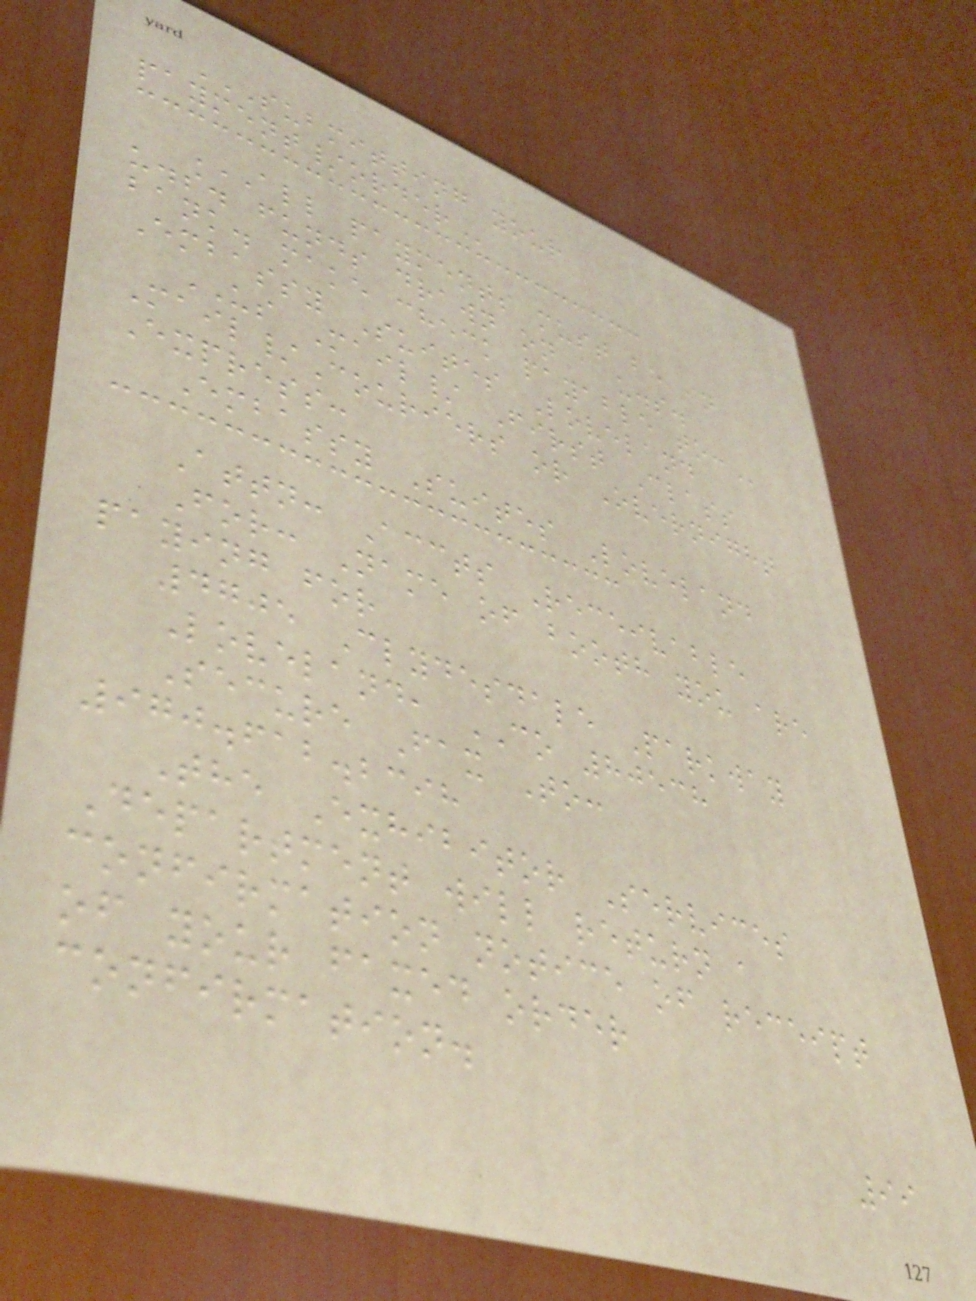SUBMITTING YOUR
PAYMENT/ORDER
ALL PAYMENTS MUST BE IN
U.S. FUNDS DRAWN ON A U.S.
BANK. MAKE CHECK PAYABLE TO:
Embassy Suites Loveland
US Mail/ First Class
Mail/Couriers or Overnight
Express:
Embassy Suites Loveland
Attn: Accts Receivable
For: Name of booth you are
paying for
4705 Clydesdale Parkway
Loveland, CO 80538
Secure Fax To:
970.612.2398
The Exhibitor Services
Department will return a
confirmation notice of receipt
of your faxed order
confirmation.
99
